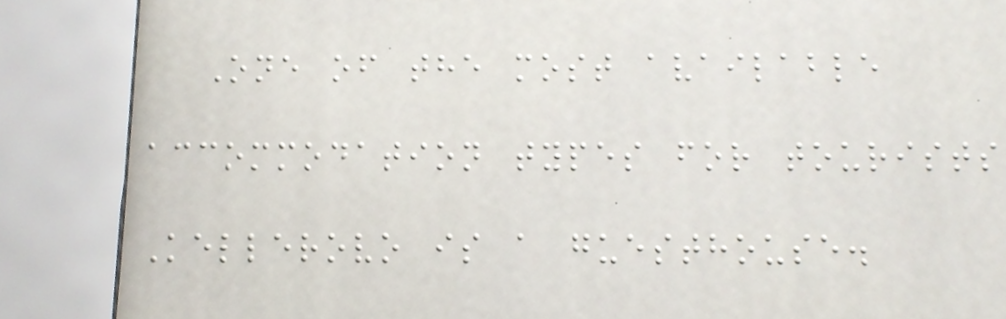One of the most available
accommodation types for tourists
Kellerovo is a guesthouse.
